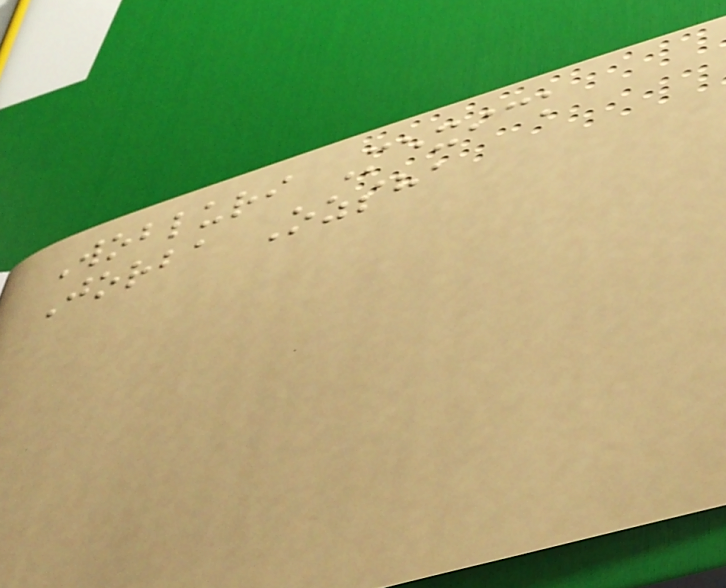Wobluri Mexick
Jorba Ozsha
